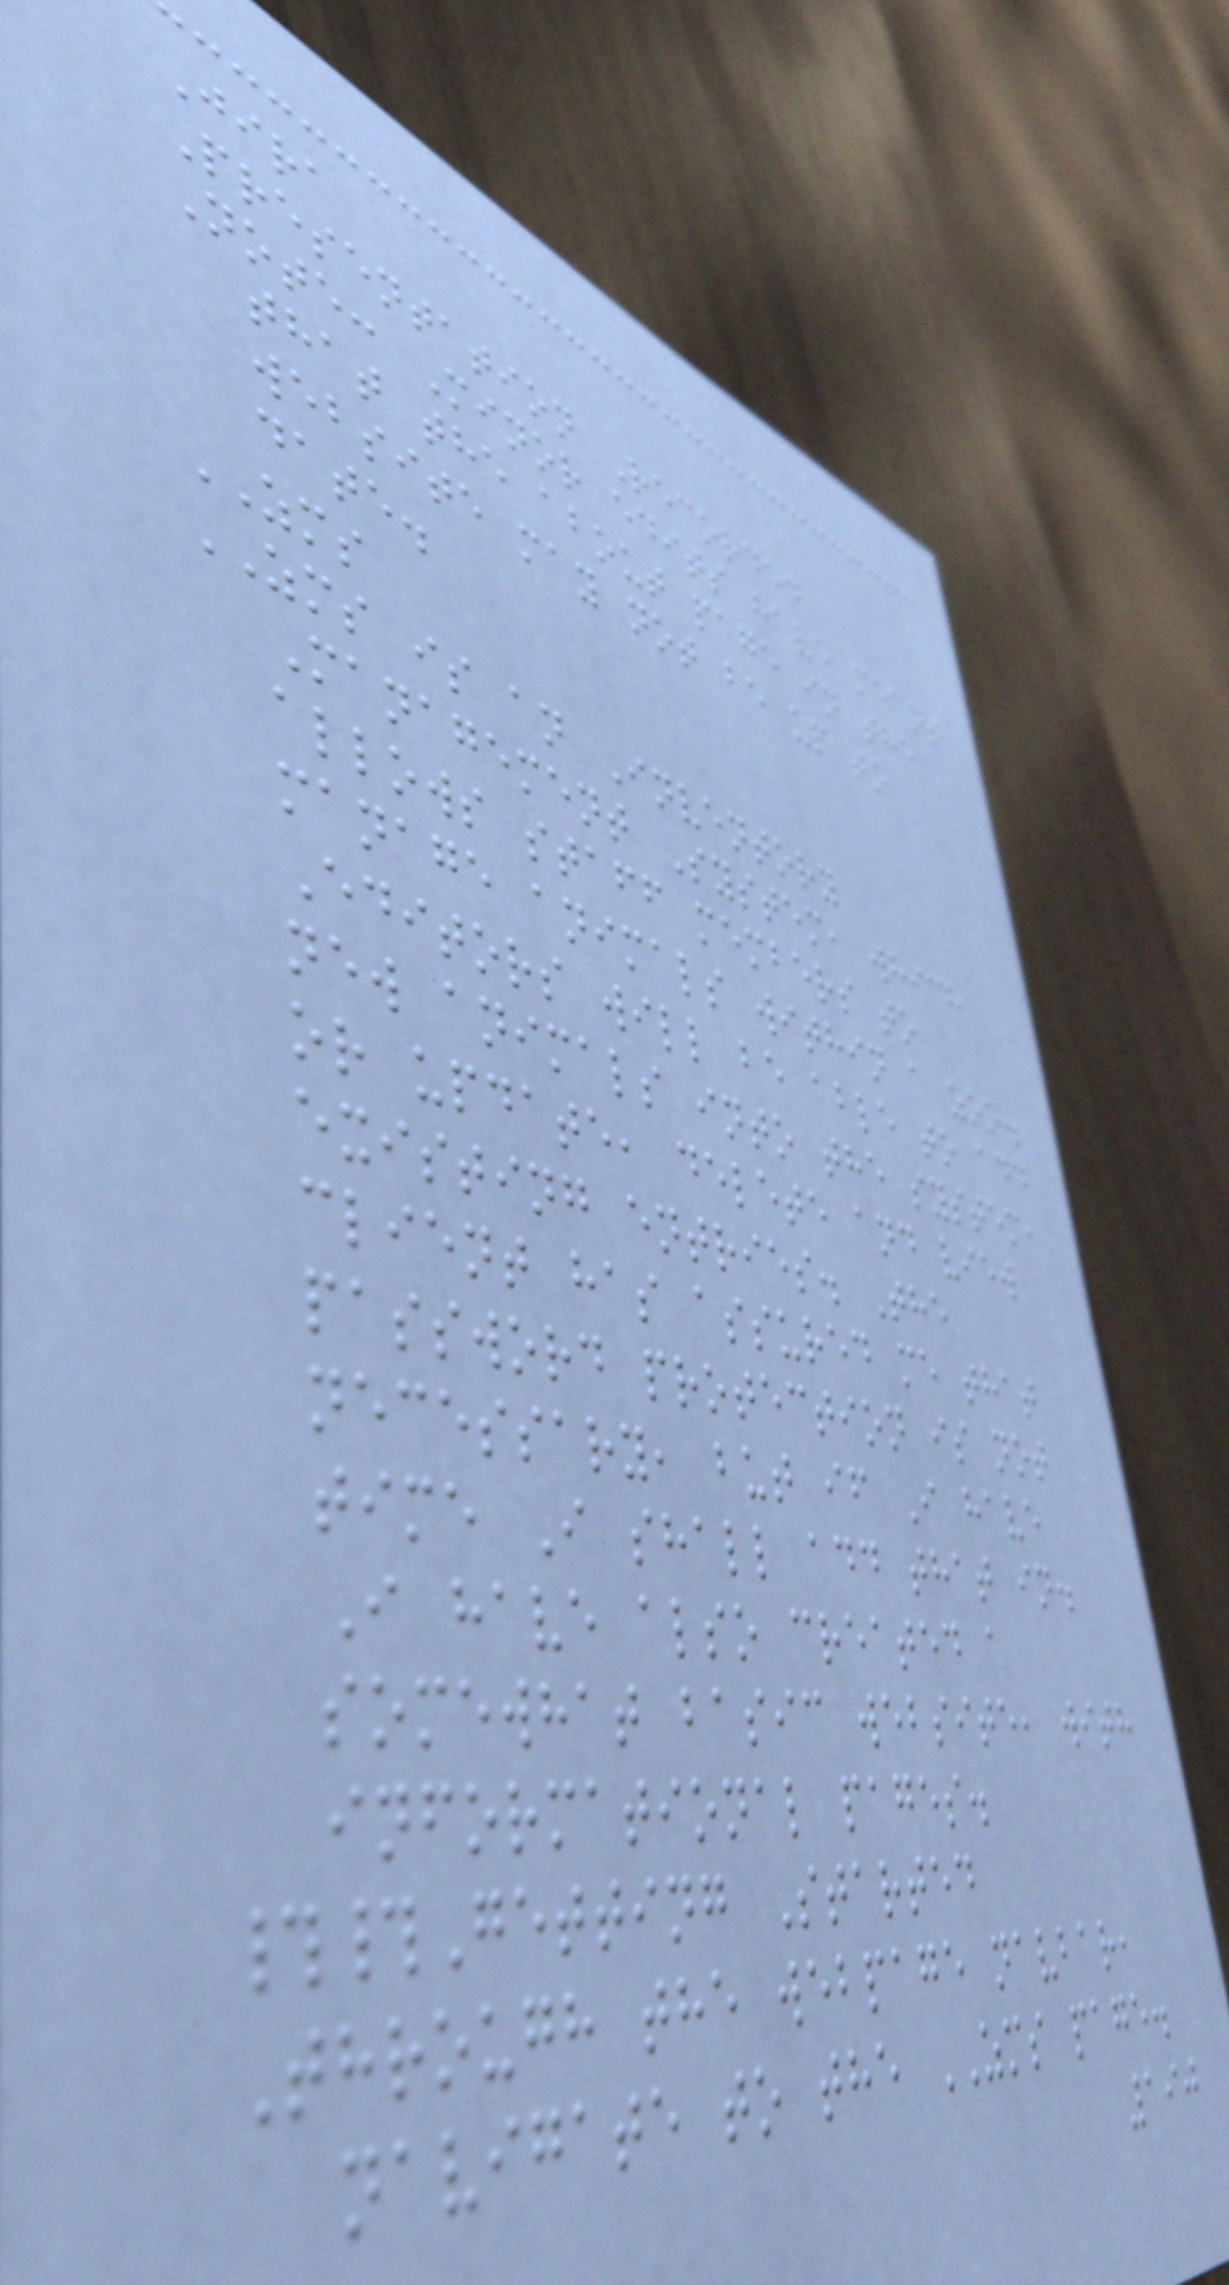Jira
Presentation Recorded
Note: Minor edits have meant
that the about page in the
website may not be up to
date.
ZMS
ZMS is an Inventory
Management System, which
allows staff members to
manage animals within a zoo.
Editors will be able to add
new animals into the system,
or update, delete and view
existing entries. The
client has assured me that
password protection is not
necessary, but if I have
time I shall add that in.
I have also created a
somewhat basic website, with
informational pages.
##Getting Started
Through the webpage navbar,
navigate to the ZMS page.
190
